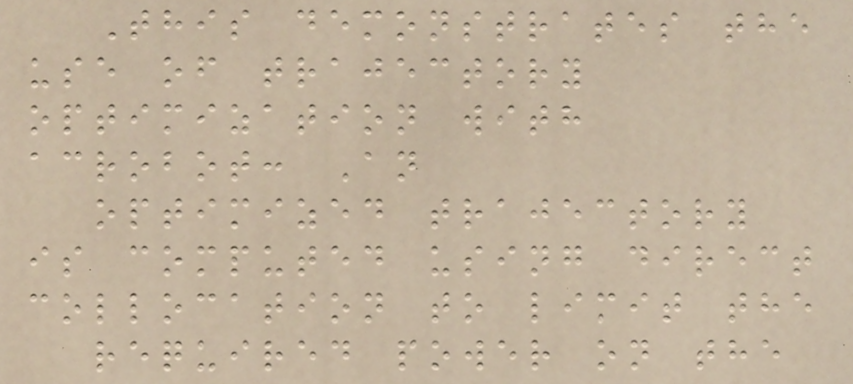This demonstrates the
use of trajectory
optimization with
acrobot: An
optimized trajectory
is computed using direct
collocation to limit the
required power on the
